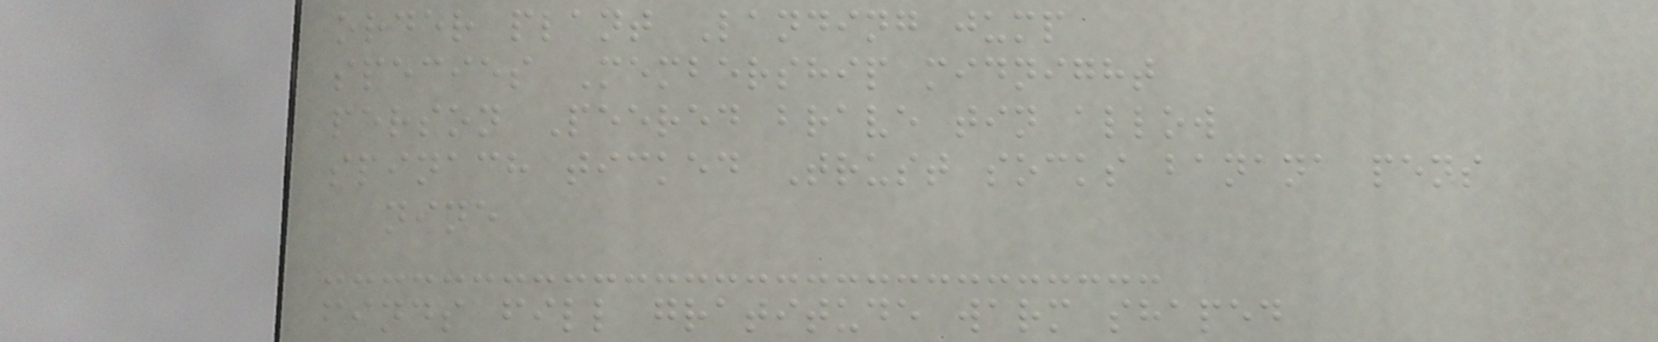order plant Landing jump
species Membership midnight
person Peered brave tin allow
spinach ticked Trust socks banana pens
nine
finds fill gratitude warm shaped
